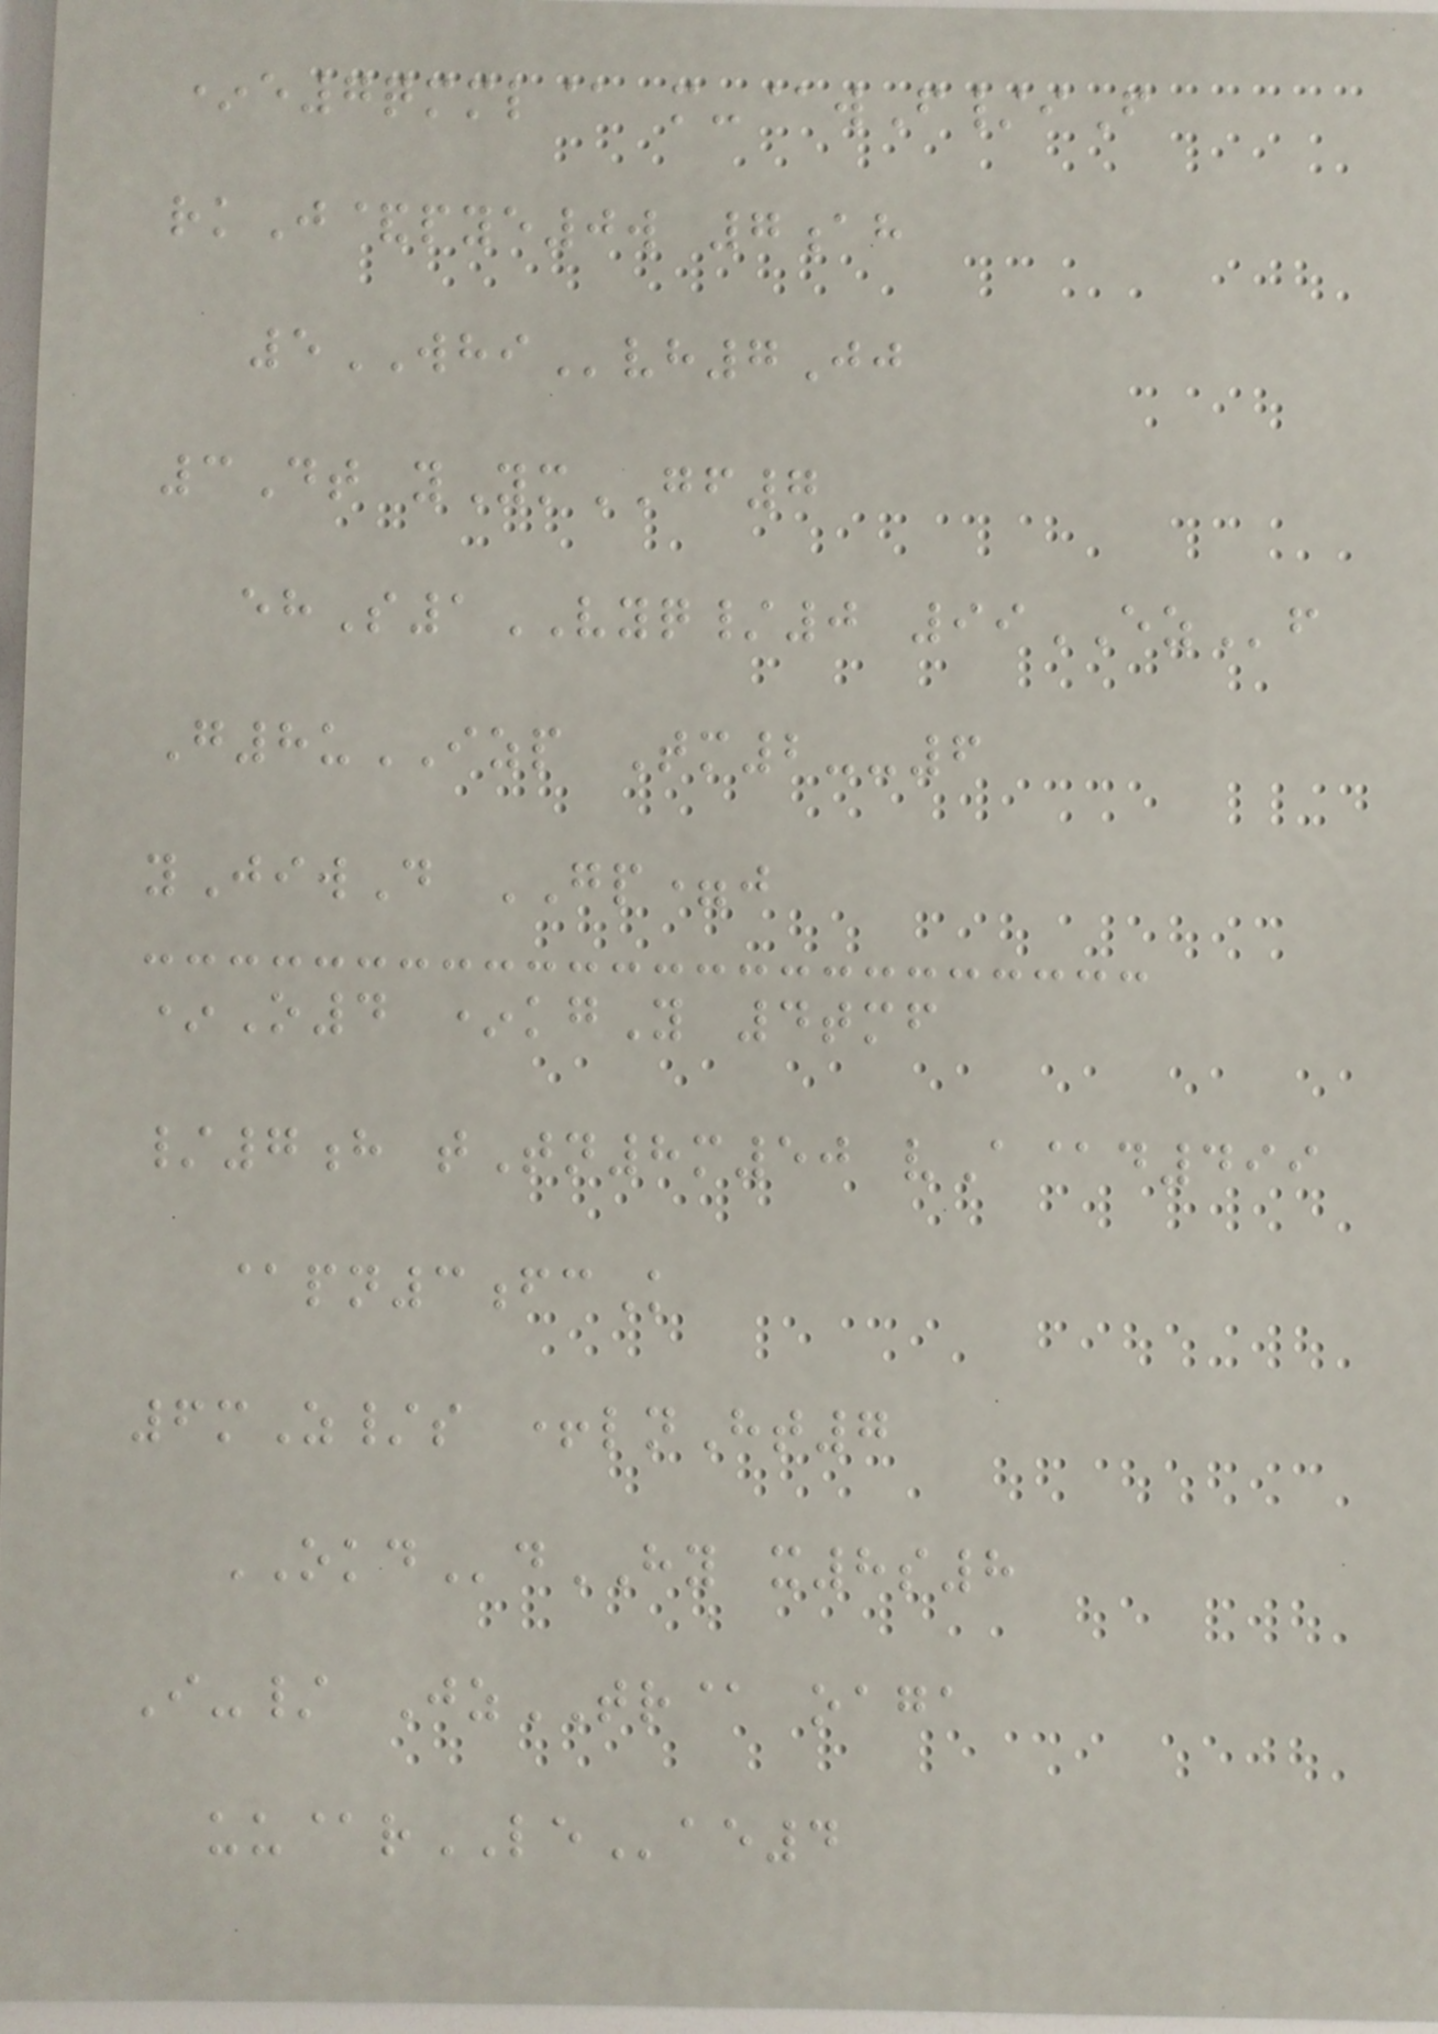*e7qmml@ m-@wF/iF
rkJ&pye0w 7ah
5WHIvh7Jj
3Dt yYmGF7
ehS1VYQ/0 99EZf
G8uIZP Tm2--6
yJiwD GP=j
*O4 *kgY 4tmf
/7h tTn8m50 vA@d499
@pn3fcK
6mZ/s +lnHt7
OKDdHY x8s8
I-/ JzTR@ oaga
uu@rLEae4
